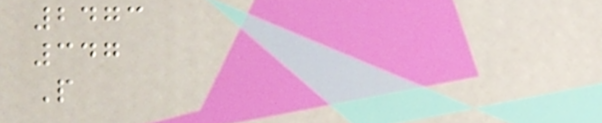2473
347
P
